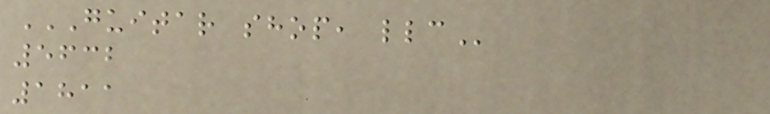GUITAR SHOP, LLC
5632
1811
